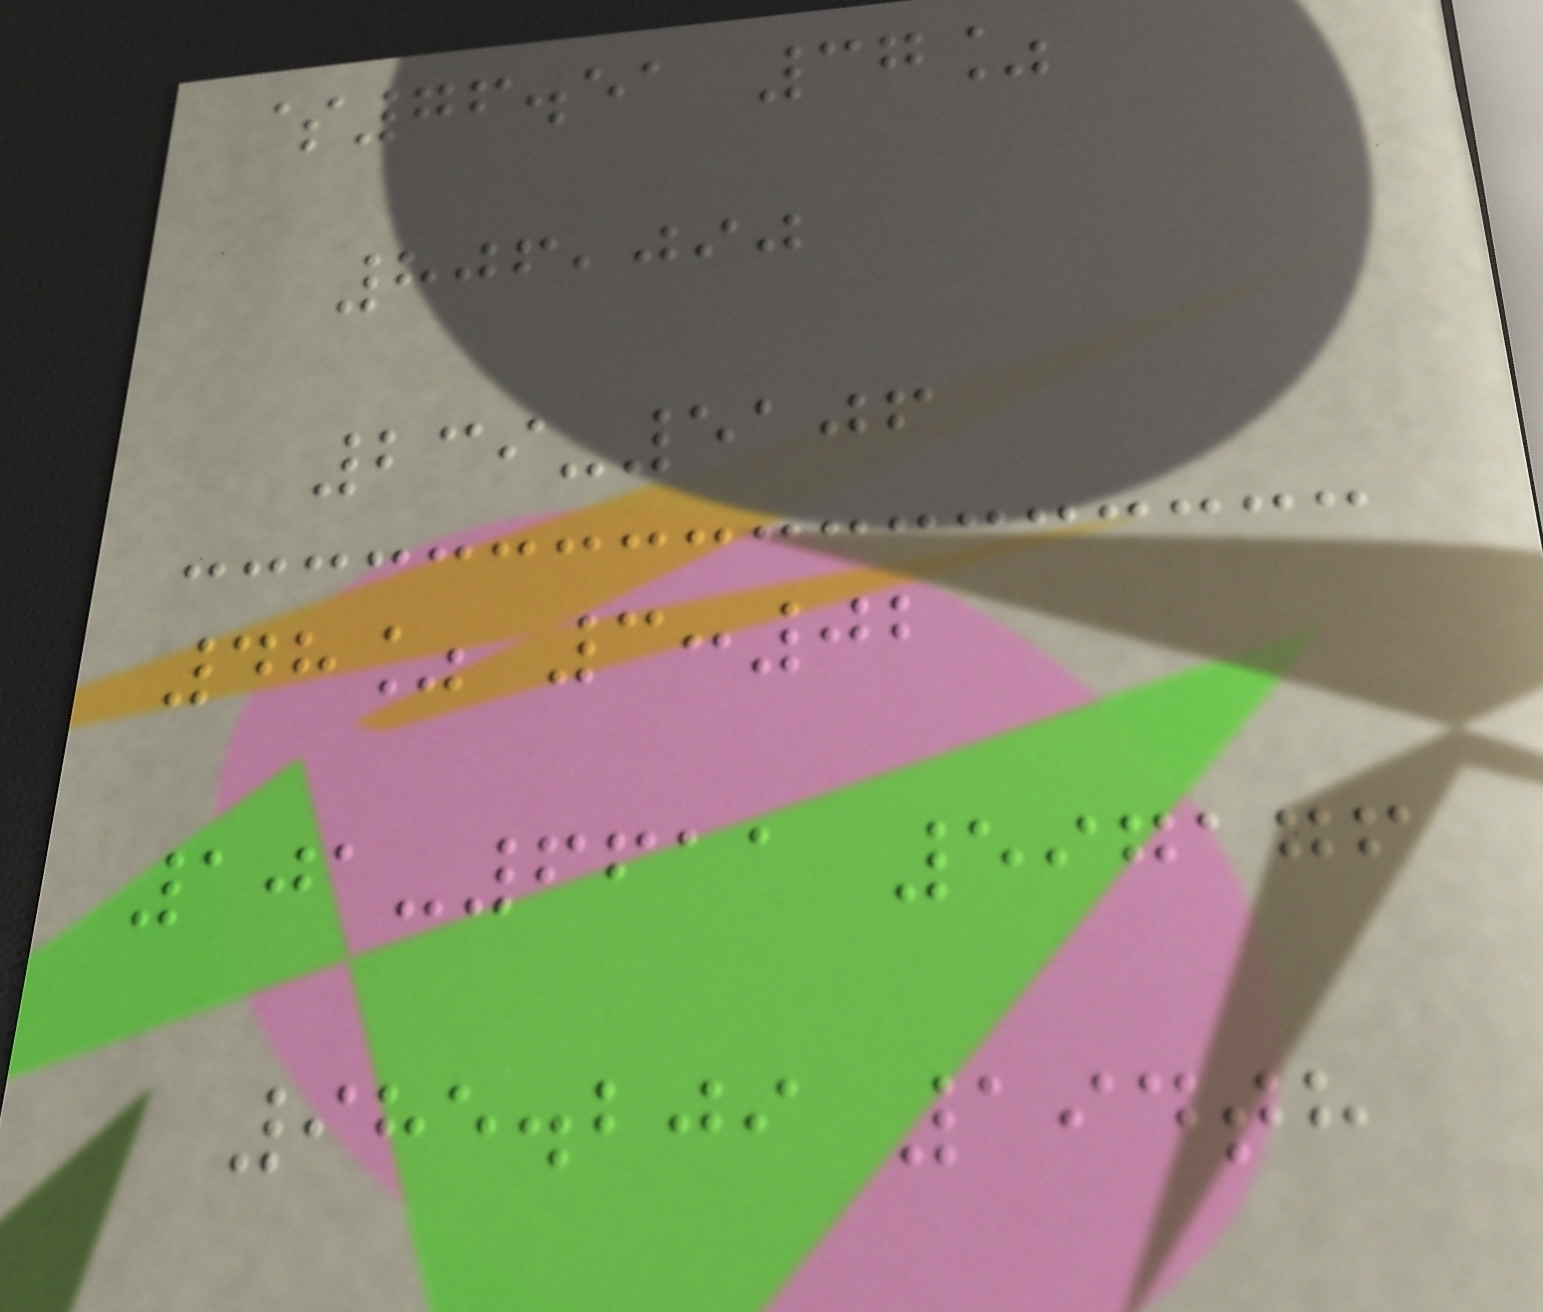$76.51 37%
806,090
239-5106
48% 3:02
101-6611 597176
985.209 194th
